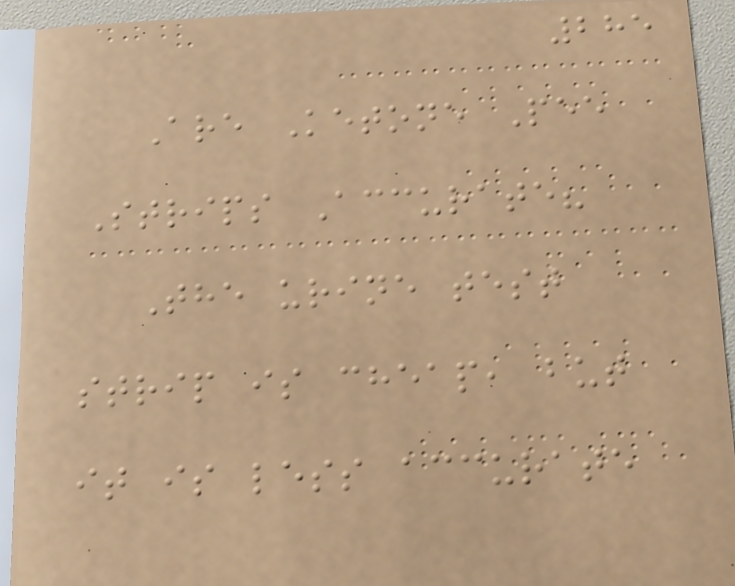285
Are Ketone Pee
Strips Accurate?
The urine test
strip is cheap, but
it is less accurate
